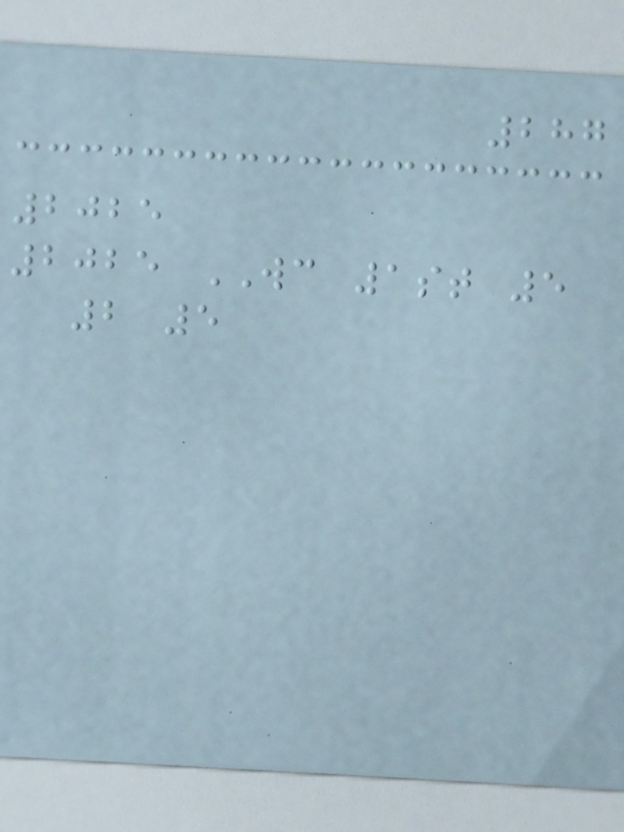287
2025
2025 WC 1st 5
2 5
